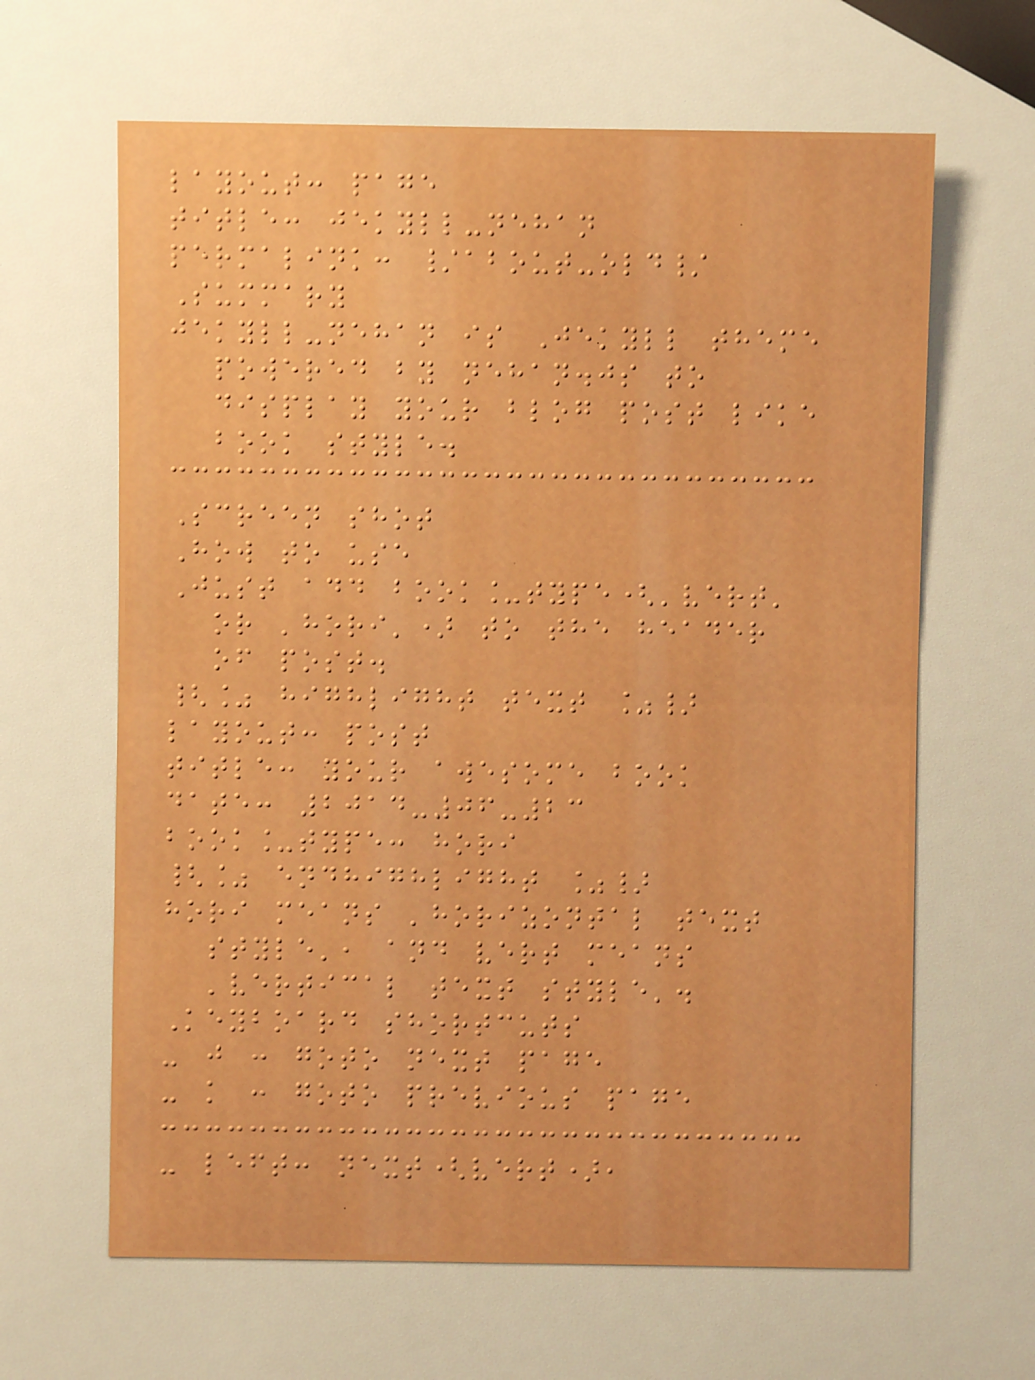layout: page
title: jekyll-nehan
permalink: /about-old/
Summary
jekyll-nehan is Jekyll theme
powered by nehan.js to
display your blog post like
book style.
Screen shot
How to use
Just add book_type('vert'
or 'hori') to the header
of post.
{% highlight text %}
layout: post
title: your awesome book
date: 2014-06-23
book_type: hori
{% endhighlight %}
hori means 'horizontal text
style', and vert means
'vertical text style'.
Keyboard shortcuts
- j : goto next page
- k : goto previous page
- left: next(vert),
